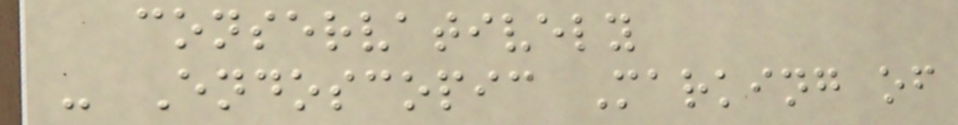conservatively
- Endoscopic Marking of
